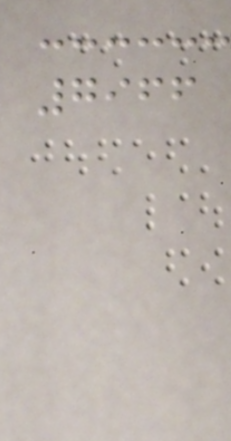7966
